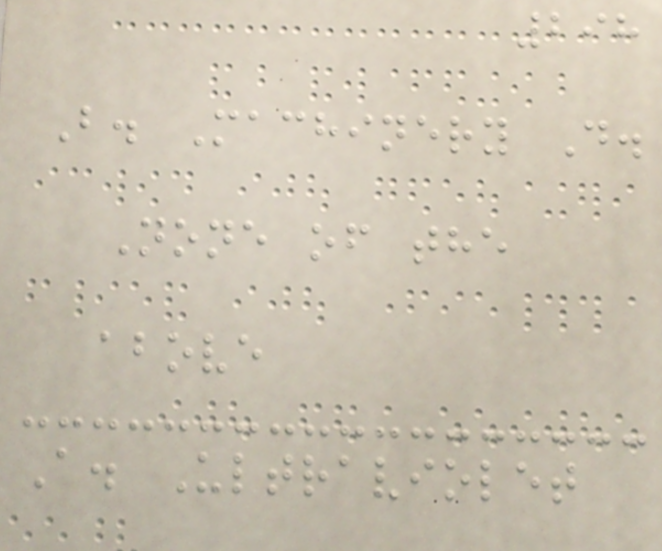298
B. Machinery D.
None of the
above
A. Ultraviolet
